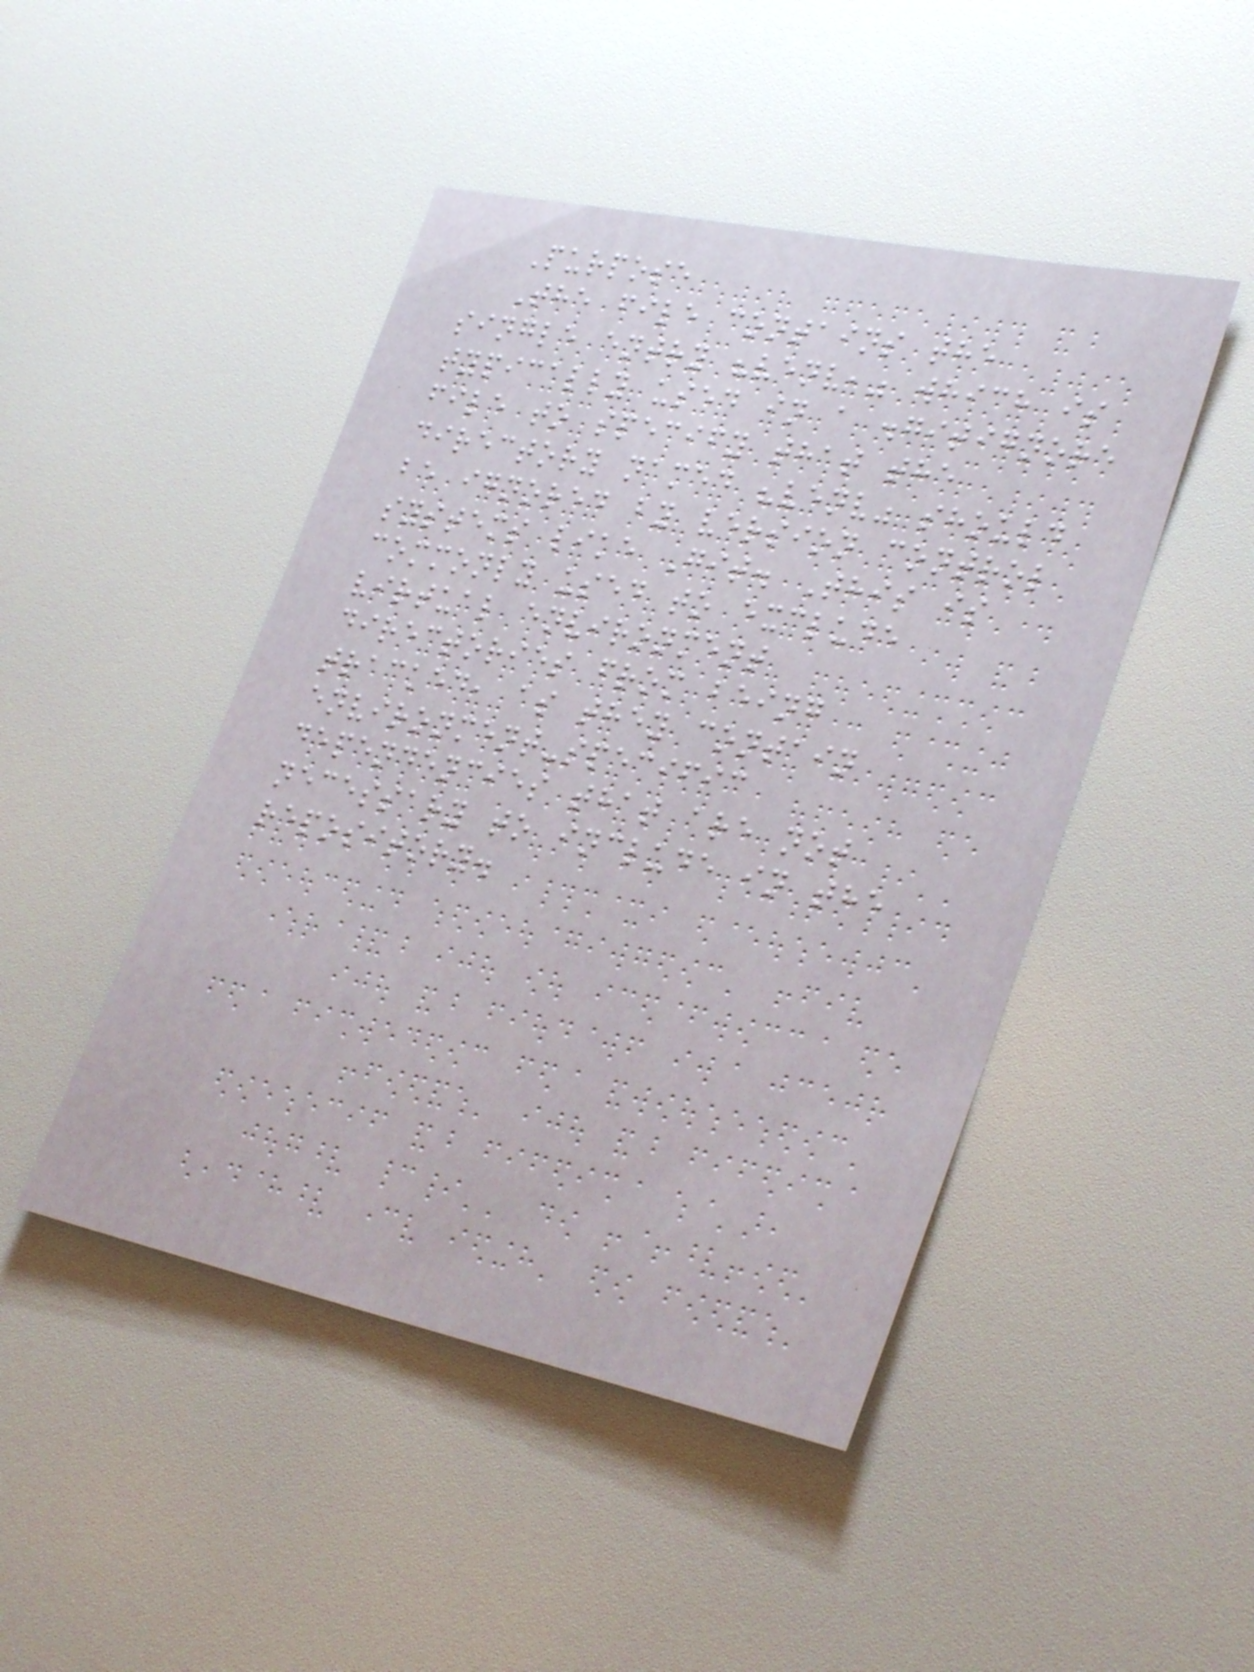Purpose
The file contains the
single entry "venv," which is
typically used in a .gitignore
file to specify that the
directory named "venv" should
be ignored by version control
systems like Git. This is
commonly used to exclude
virtual environment
directories from being
tracked, as they contain
environment-specific
dependencies that are not
necessary to include in the
repository.
